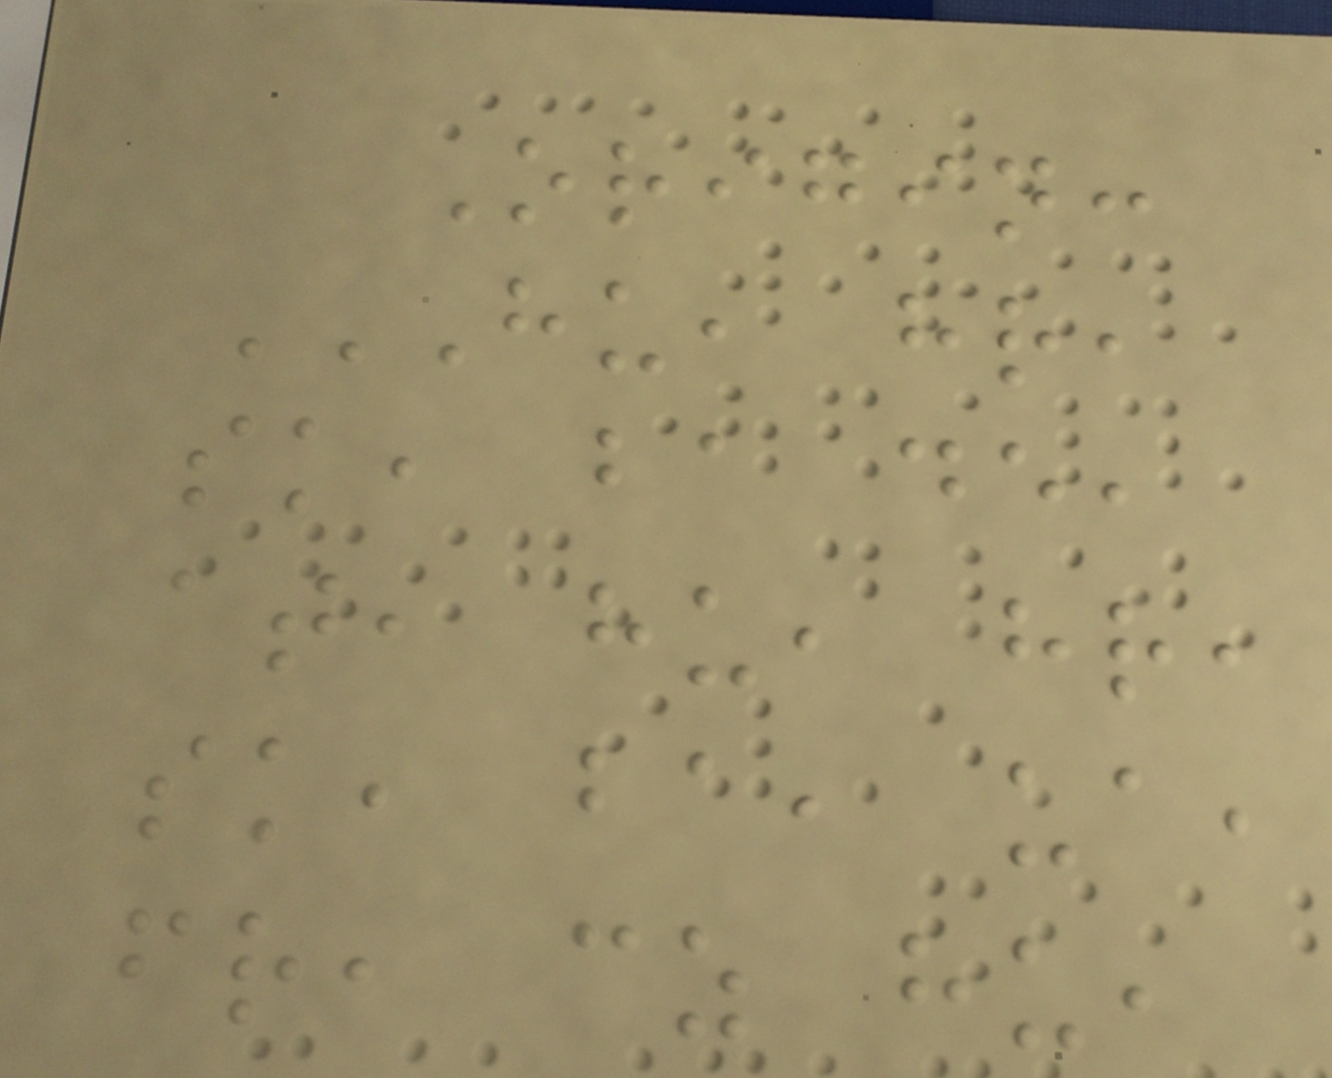Origin:
HU, HR,
SK, BA DE,
AT, HU, HR,
SK, BA, UA,
FR, CZ HU,
